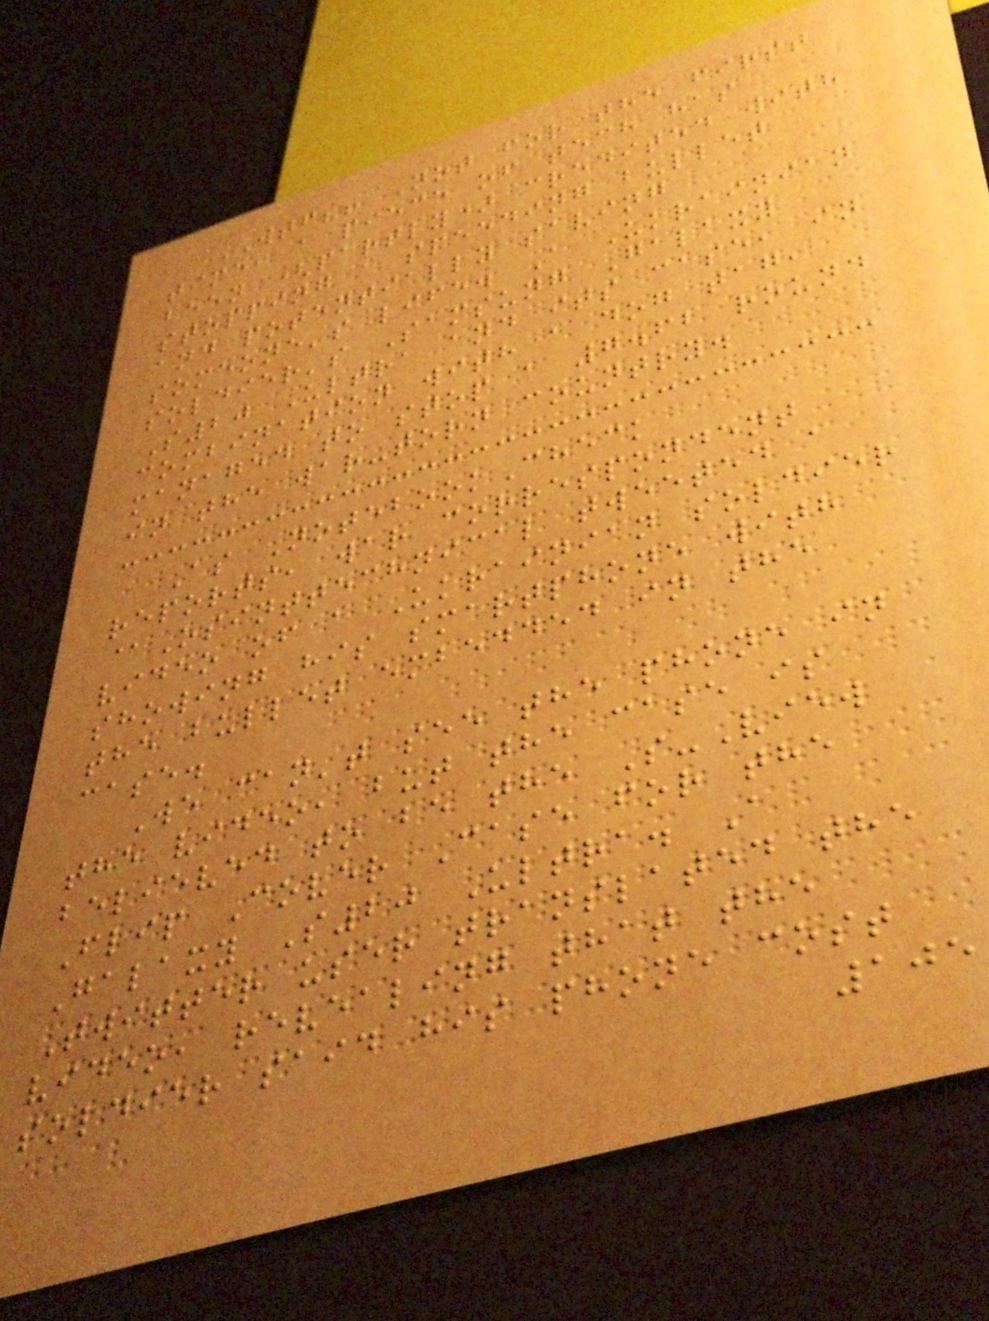WTF?! Not for the first
time, a piece of tech has
been (partly) credited with
stopping a speeding bullet
and potentially saving
someone's life. A Ukrainian
soldier's Samsung Galaxy
S20 Ultra and its case, in
combination with a dog tag,
managed to stop a 7.62 round
in the war-torn country.
As NotebookCheck
reports, war correspondent
@Osinttechnical tweeted a
video of a Ukrainian soldier
showing his smartphone with
the bullet embedded in the
case.
We can't see the phone in
the video, but the case is
believed to be the S-View
Flip Cover Case for the
Galaxy S20 Ultra. A
Twitter user translated the
video, revealing that the
soldier said his phone cost
105
